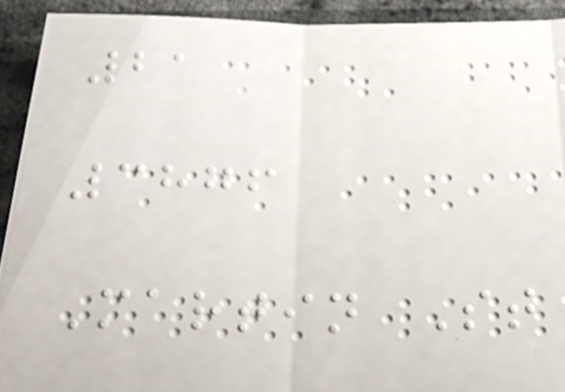21
3876
Martin St
